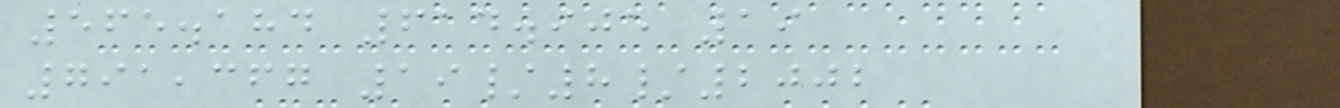565.184 614.905 19
791,367 19/8/2002
